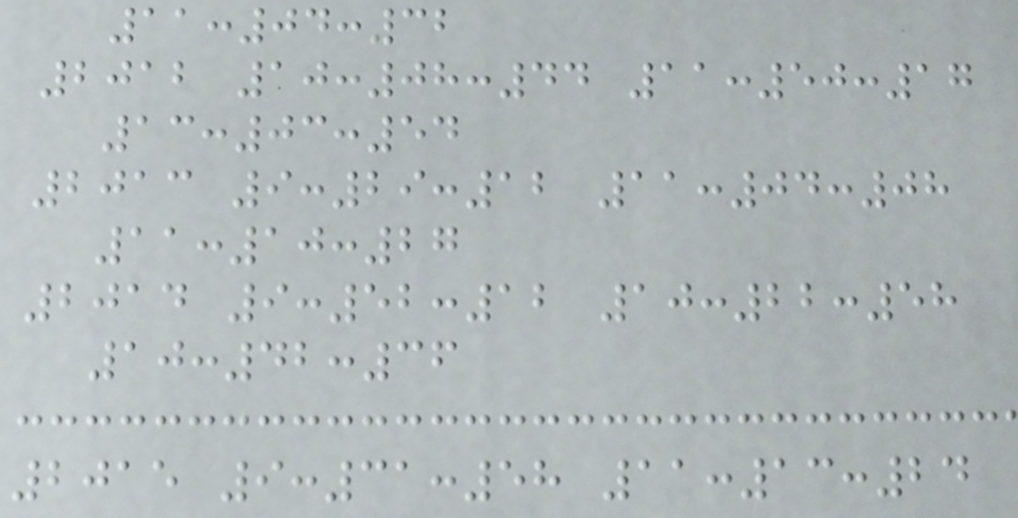11:04:32
2012 10:08:44 11:50:17
13:03:54
2013 9:29:12 11:04:08
11:10:27
2014 9:52:12 10:22:58
10:42:36
2015 9:31:58 11:13:24
